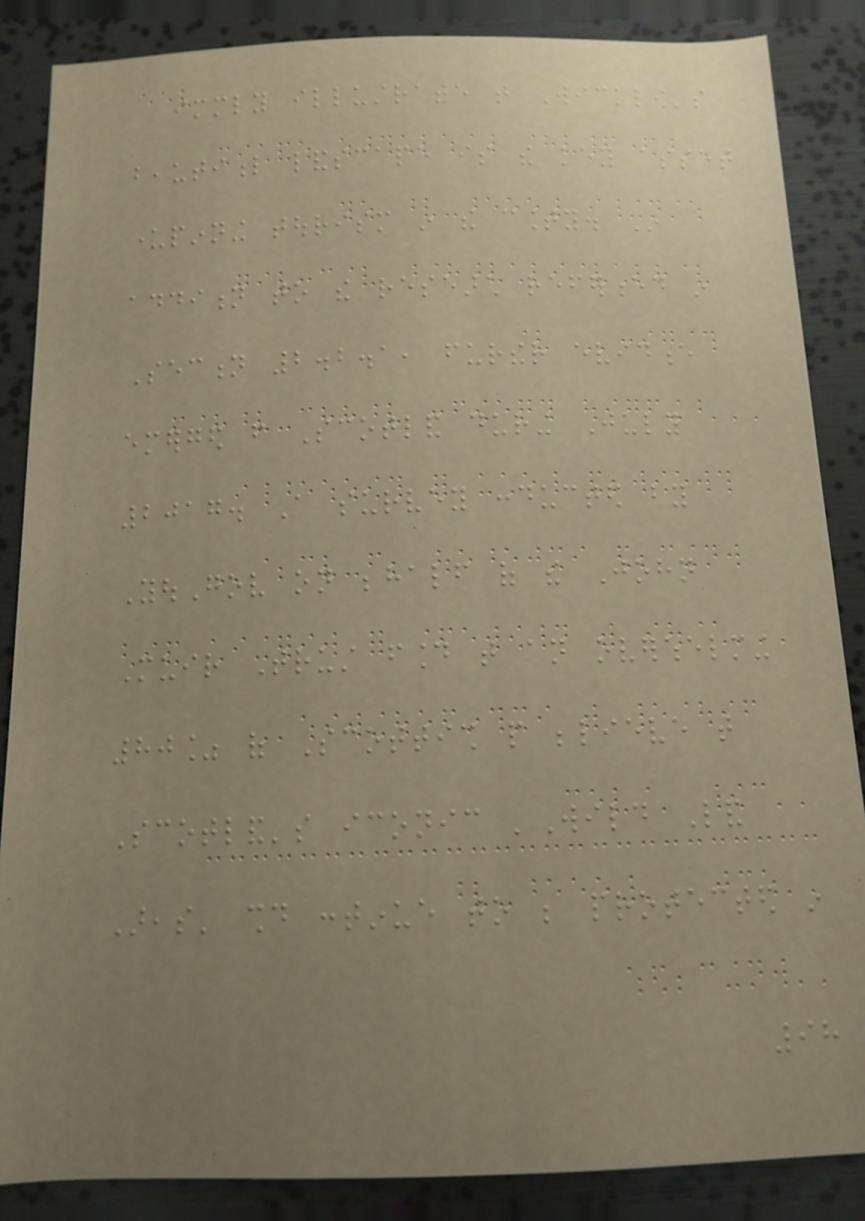immediately illustrate that Wicklow's
beautiful landscape is the key asset
underpinning tourism in the county. In
addition to the research referenced in
Section 2.2.1, further evidence
emerged from Scotland during July
2017. A survey conducted by
YouGov on behalf of the John
Muir Trust found that an overwhelming
80% of Scottish people believe that
Scotland's iconic 'Wild Land
Areas' should continue to be protected in
98
